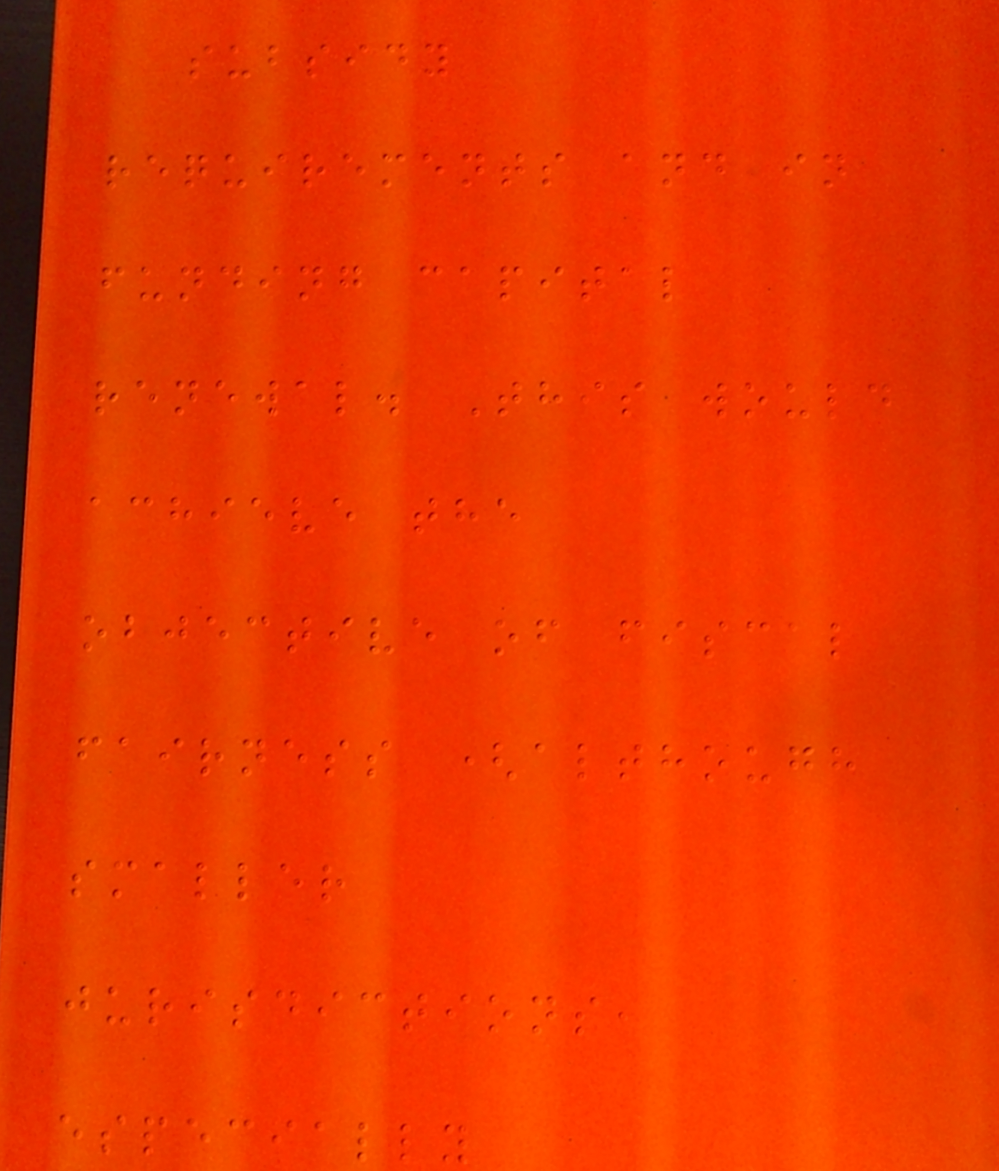subsidy
requirements and in
funding capital
renewal. This would
achieve the
objective of fiscal
fairness (although
smaller
jurisdictions,
especially
